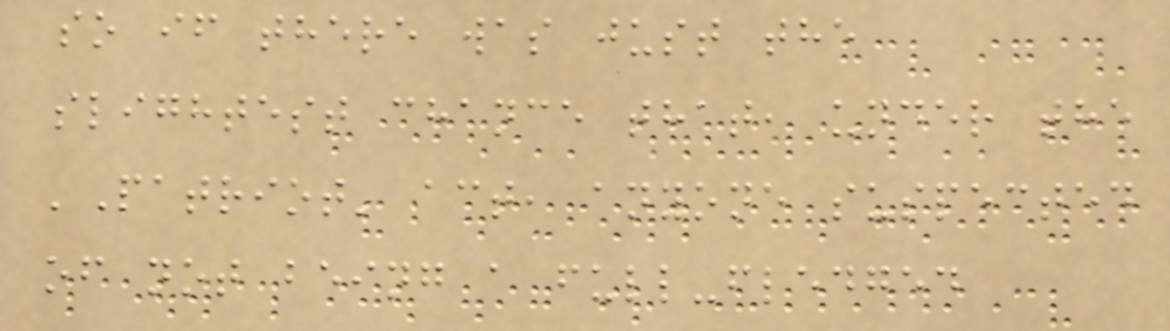so if there was just the
slightest chance that, under the
'Patriot' act, anyone suspected
of not being a full-fledged
